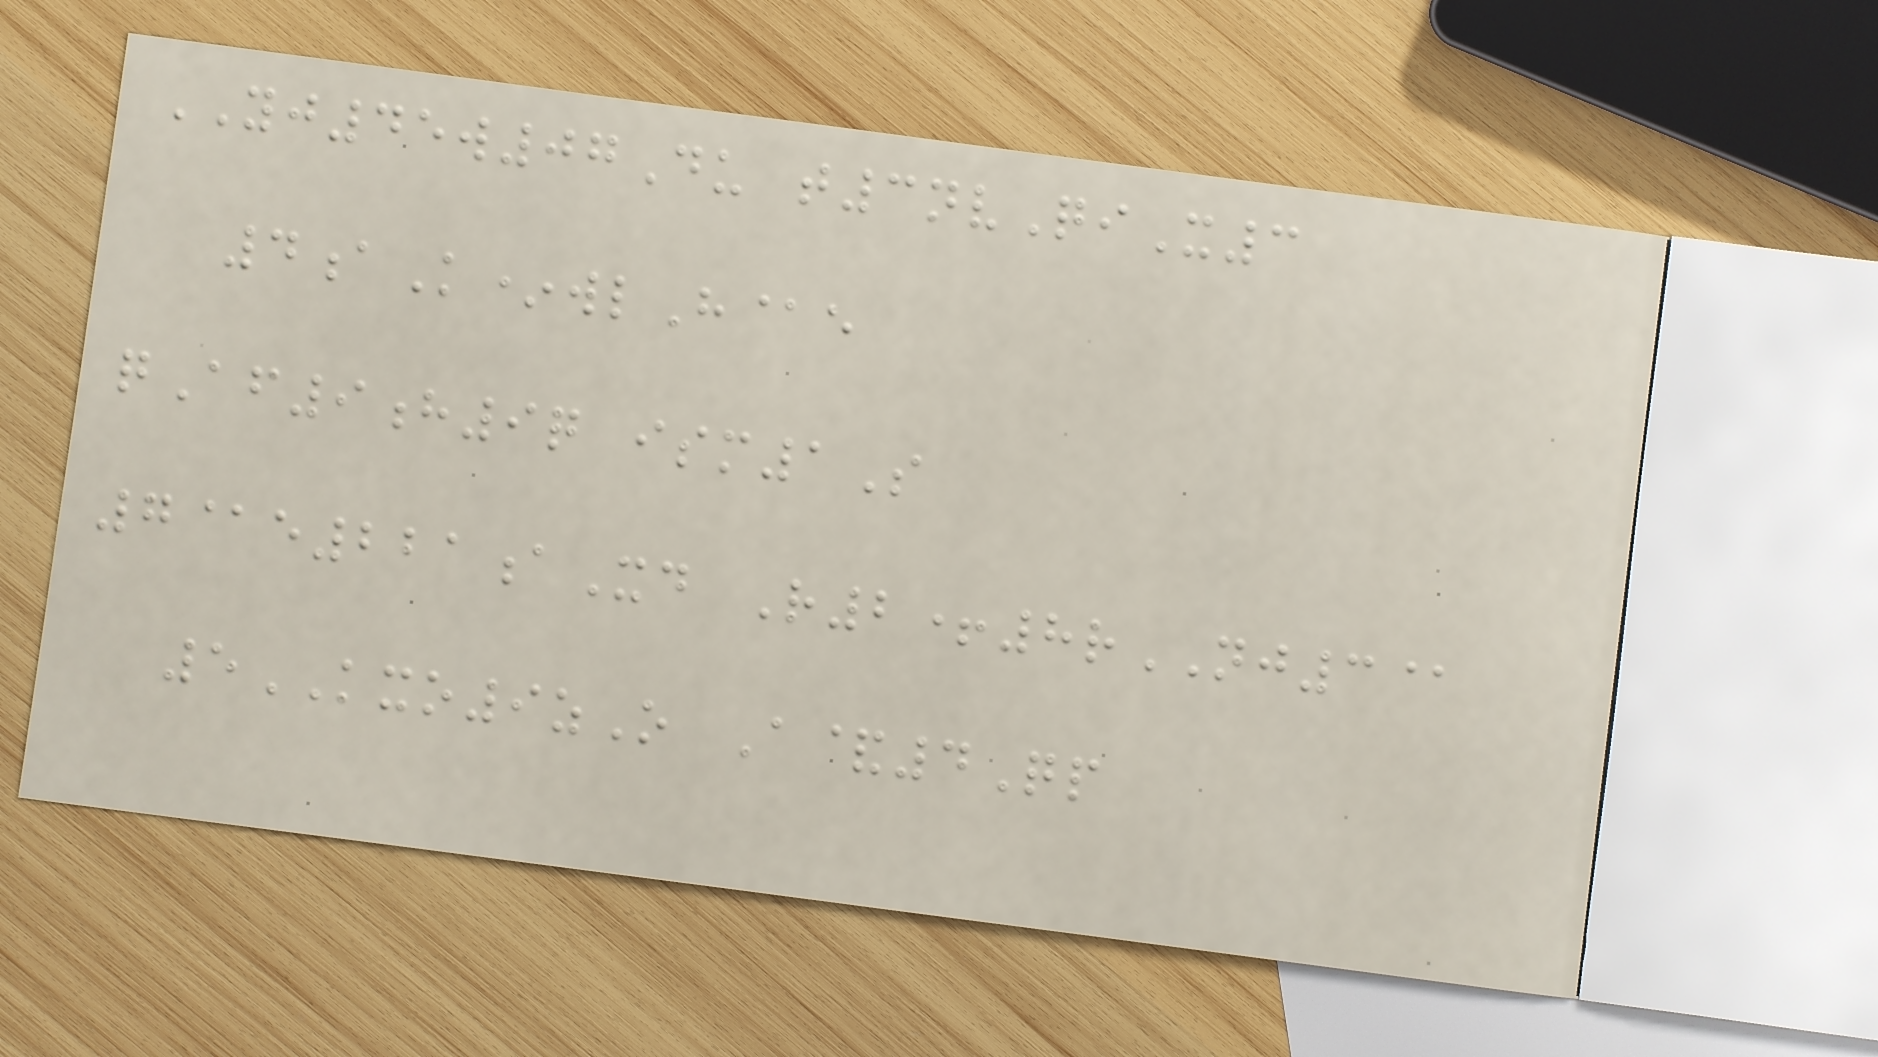YJ45w07Du t3nvQiX3
4aK*wlH@e
qAf9h9q ism1S
7@e221aXd R2+8rNJ3@
5KXO9zO A&4Qp
